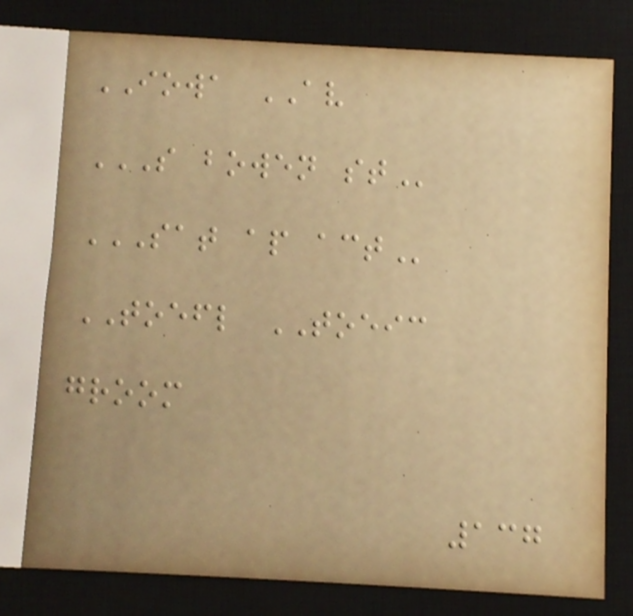IOWA AV
S BOWEN ST
SAT AP ACT
TOEFL TOEIC
groom
137
